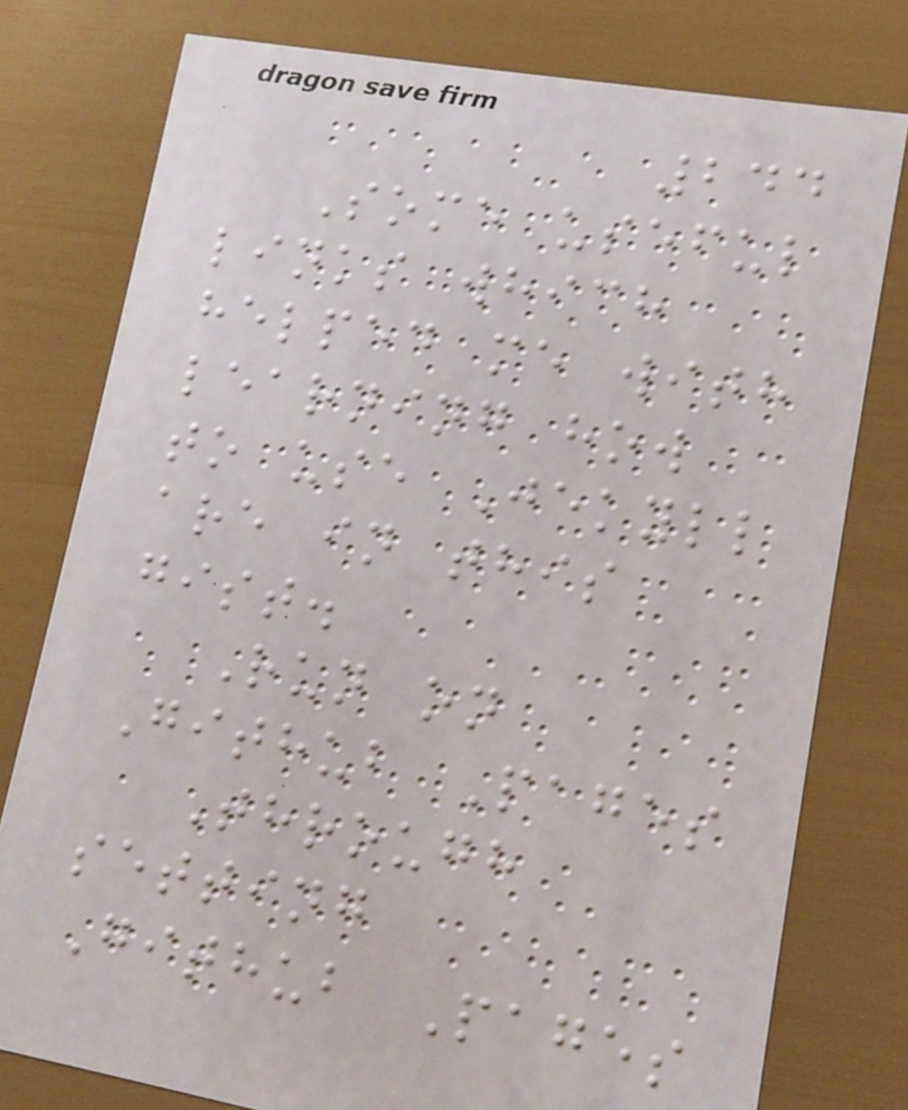244
Some useful
links which
helped me with
learning how
to use Jekyll
are in this
gist.
Run on
Github Pages
Through
setting
Github Pages
